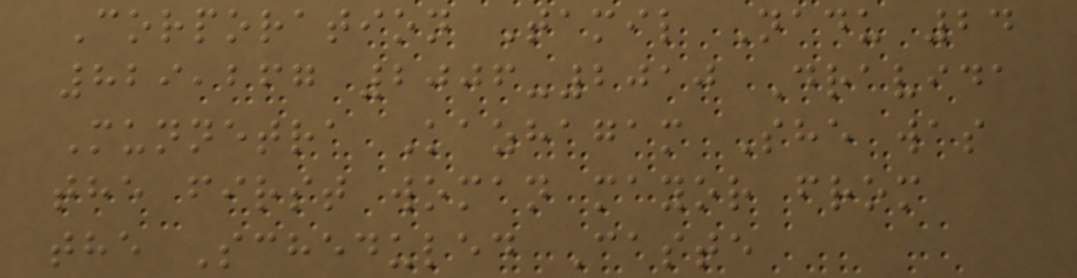Corporation Tamil Nadu 24
829,267 2006-2010 Dravida
Munnetra Kazhagam She was
the first woman mayor from
the Scheduled Caste
